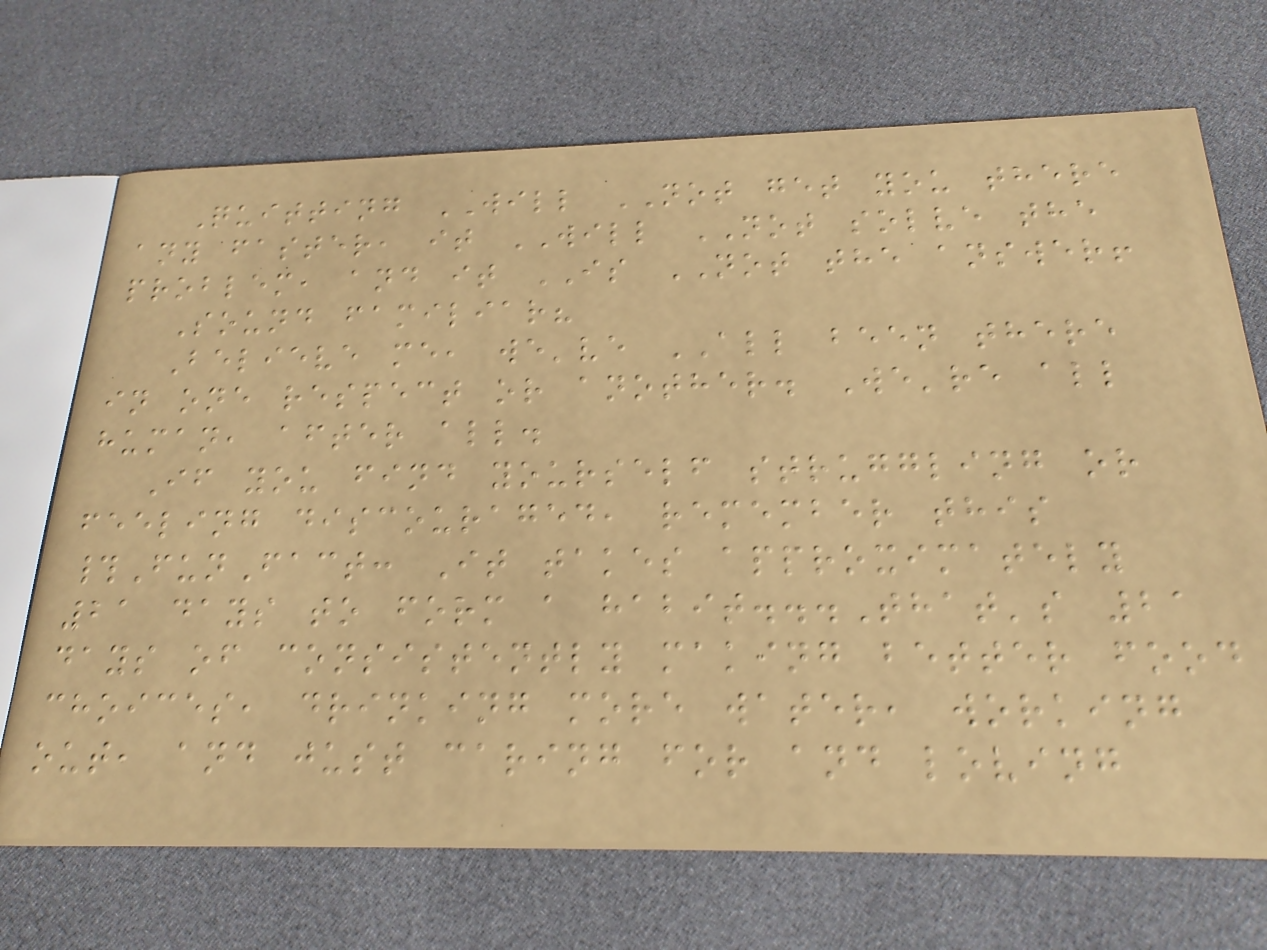Quitting WILL NOT get you there
any faster, it WILL NOT solve the
problem, and it IS NOT the answer!
Sound familiar?
Believe me, we've ALL been there
in one respect or another. We're all
human, after all.
If you find yourself struggling or
feeling discouraged, remember this
#FunFact: It takes approximately
21 days to form a habit...That's 21
days of consistently making better food
choices, drinking more water, working
out, and just caring for and loving
